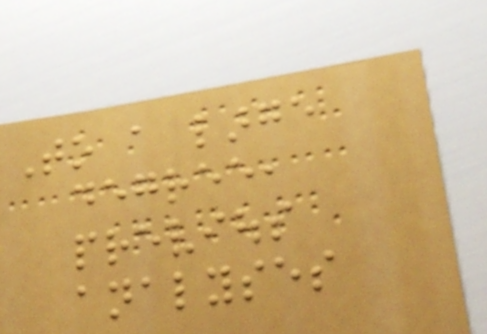To a large
degree,
previous
analyses
